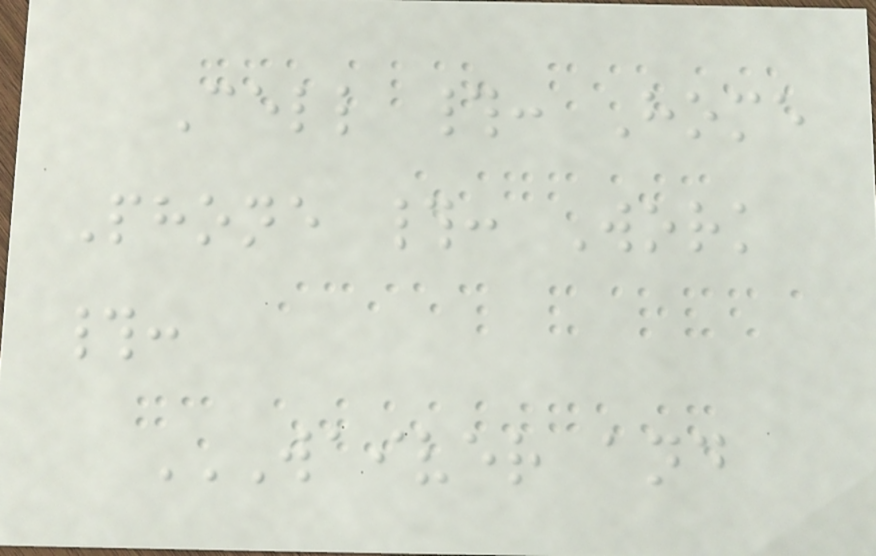Cell #: Home
Phone #: Work
#:
WAIVER AND
